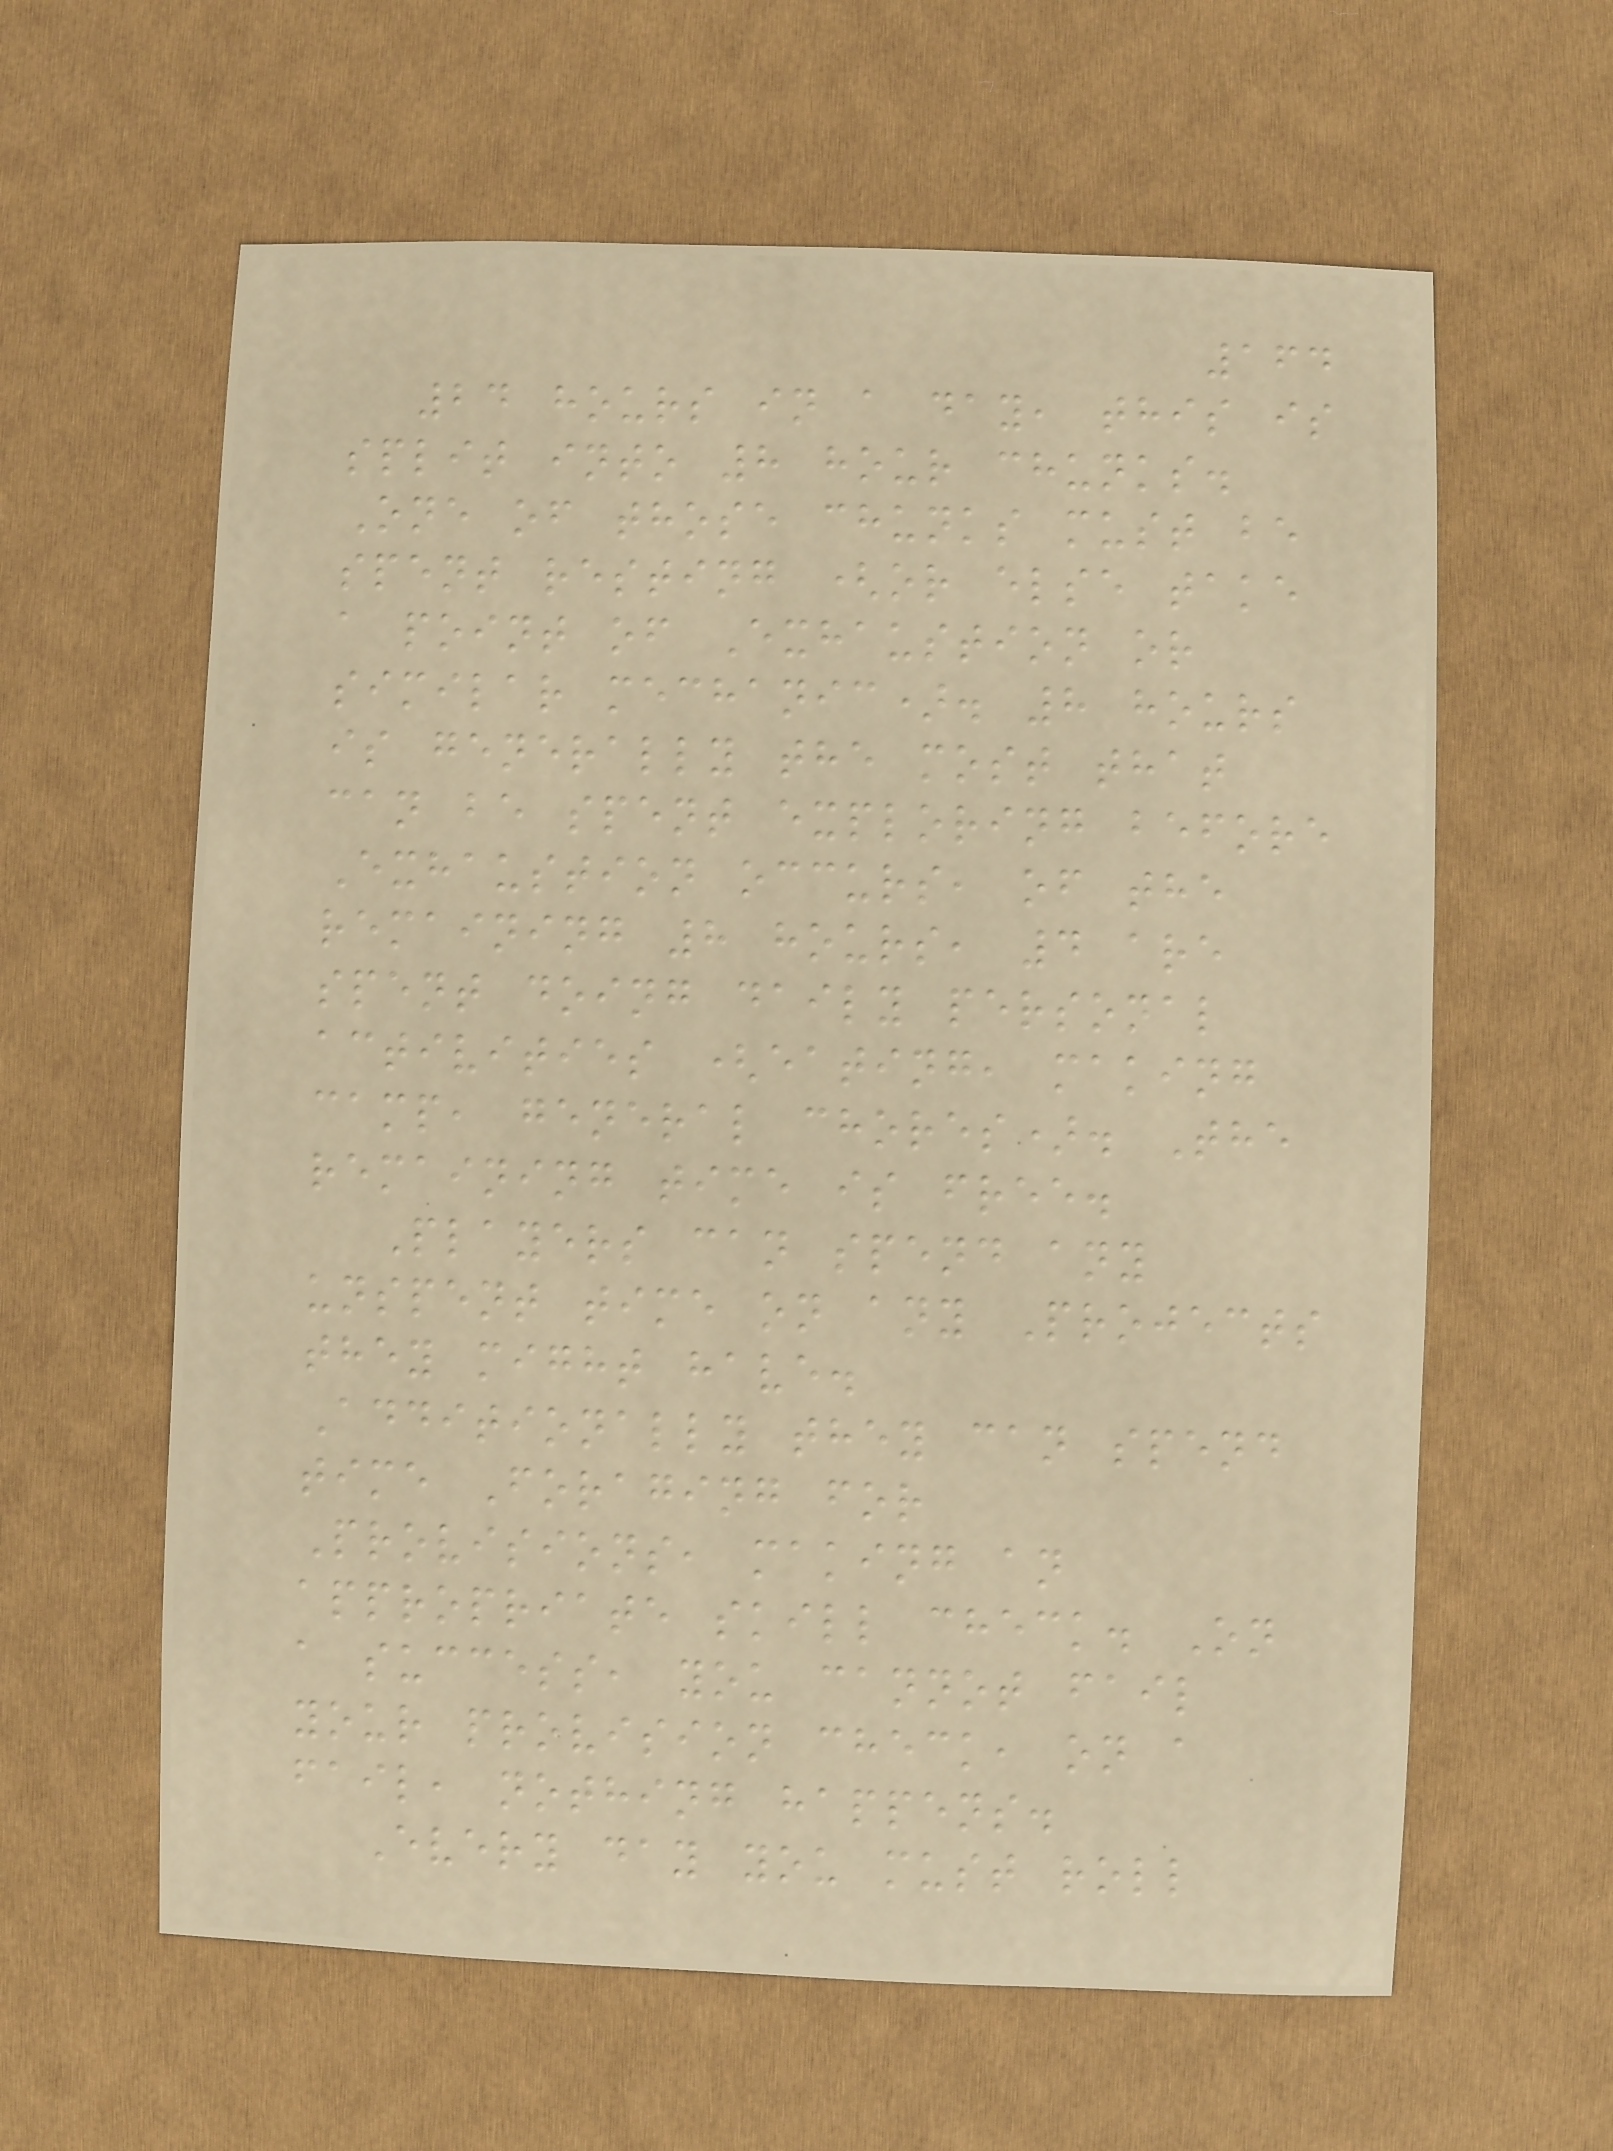164
24 hours in a day, this is
split into 8 hour chunks.
One of those chunks must be
spent resting (or else take
a point of Exhaustion or
similar mechanic). 8 hours
is generally the most that
can be spent exploring before
Exhaustion occurs, of the
remaining 8 hours, 4 are
spent doing daily personal
activities (eating, making
camp, general chores). The
remaining time is free.
Players can spend any
unspent time on any Projects
they might have.
Additionally they can spend
time Foraging for
Provisions, making an
appropriate skill check. On
a success, you cannot fail
your provision check, on a
fail, nothing happens.
Every day you must roll
